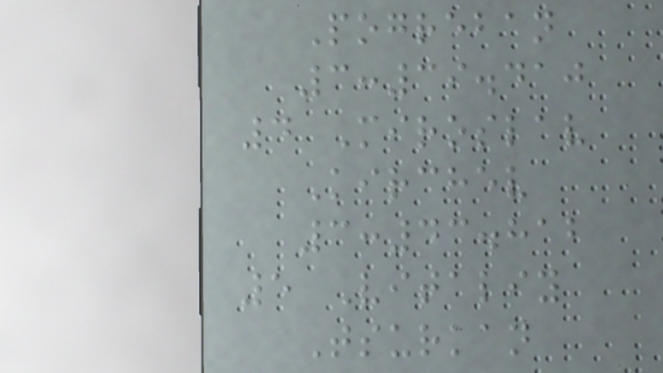Pogreban
3:39.410
4 Miroslav
Kirchev
3:43.812
5 Vitaliy
Tsurkan
